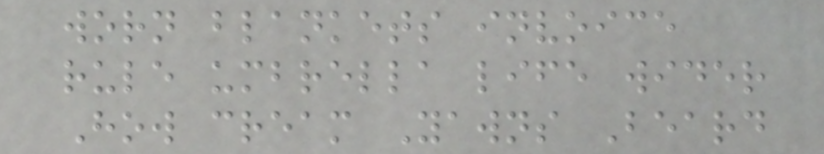worn blankets invoice
rule umbrella life wider
How cream Yawns Beard
